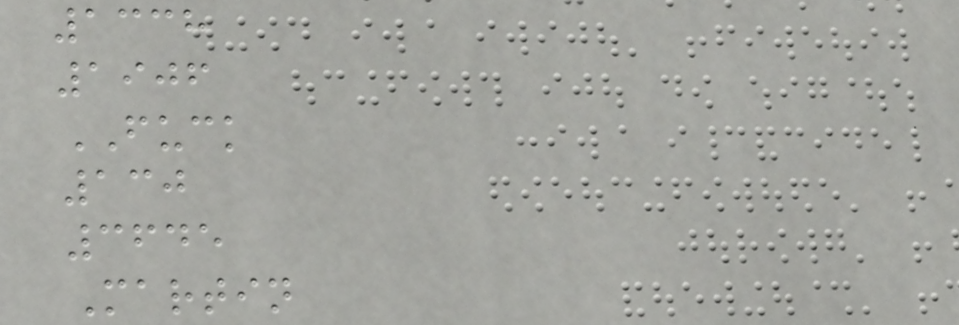1338
1906
FUCK
130
3645
Martin
